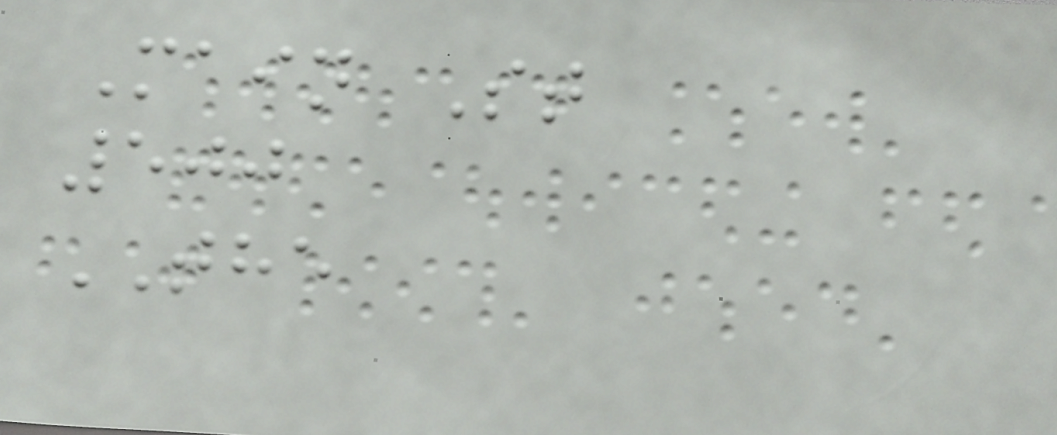Main St
500
THE
